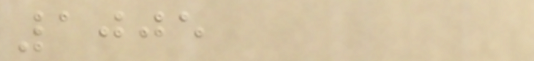1005
